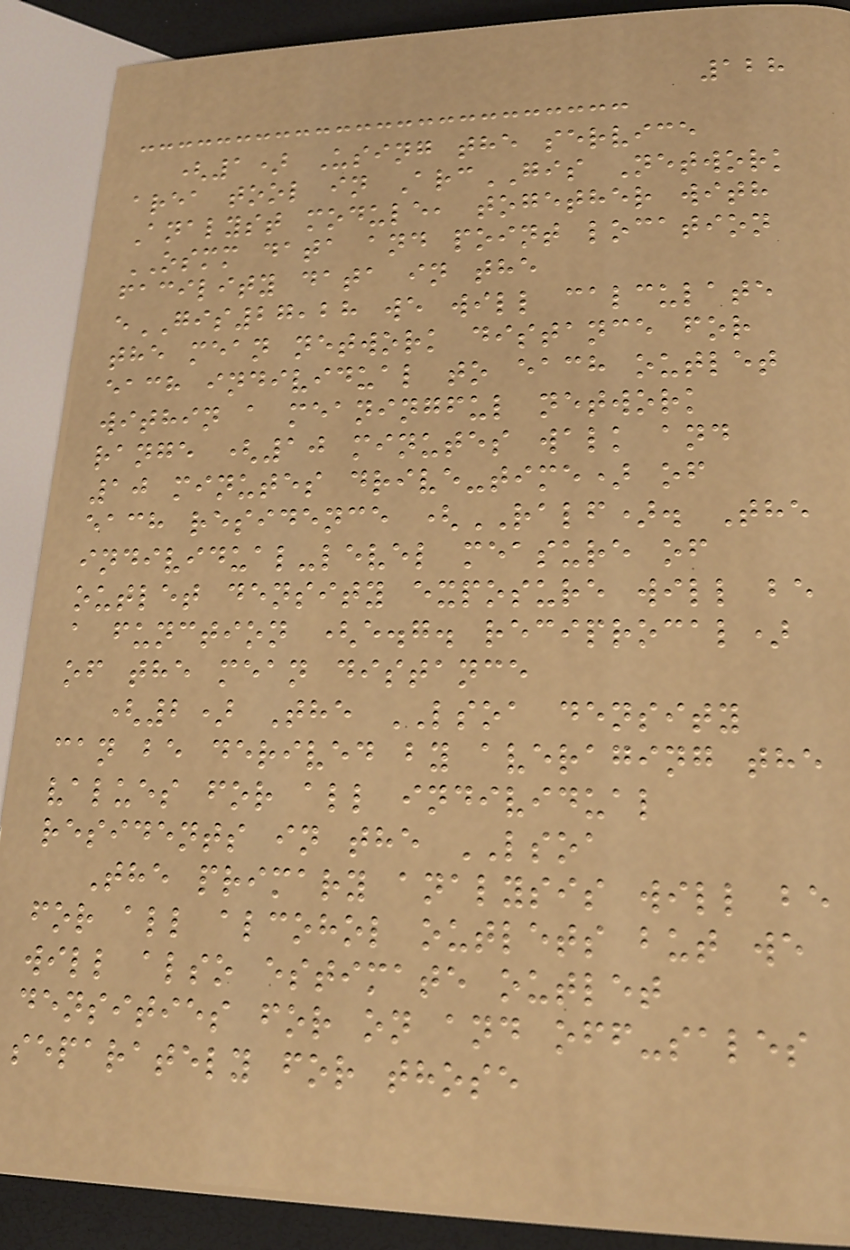128
(1) Using the service
area tool in ArcGIS Network
Analyst module, together with
OSMM data and point location
facility data in the
eGIS27,28 we will calculate
the mean network distance for
each individual to each outlet
within a meaningful network
range (10 minutes walk and
10 minutes drive-time) of
each residence (RALF). The
individual-level measure of
outlet density exposure will be
a function (e.g. reciprocal)
of the mean distance
(2) The LSOA density
can be derived by averaging the
values for all individual
residents in the LSOA
The primary analysis will be
for all alcohol outlets but we
will also estimate outlet
densities for on and off-sales
separately for those
